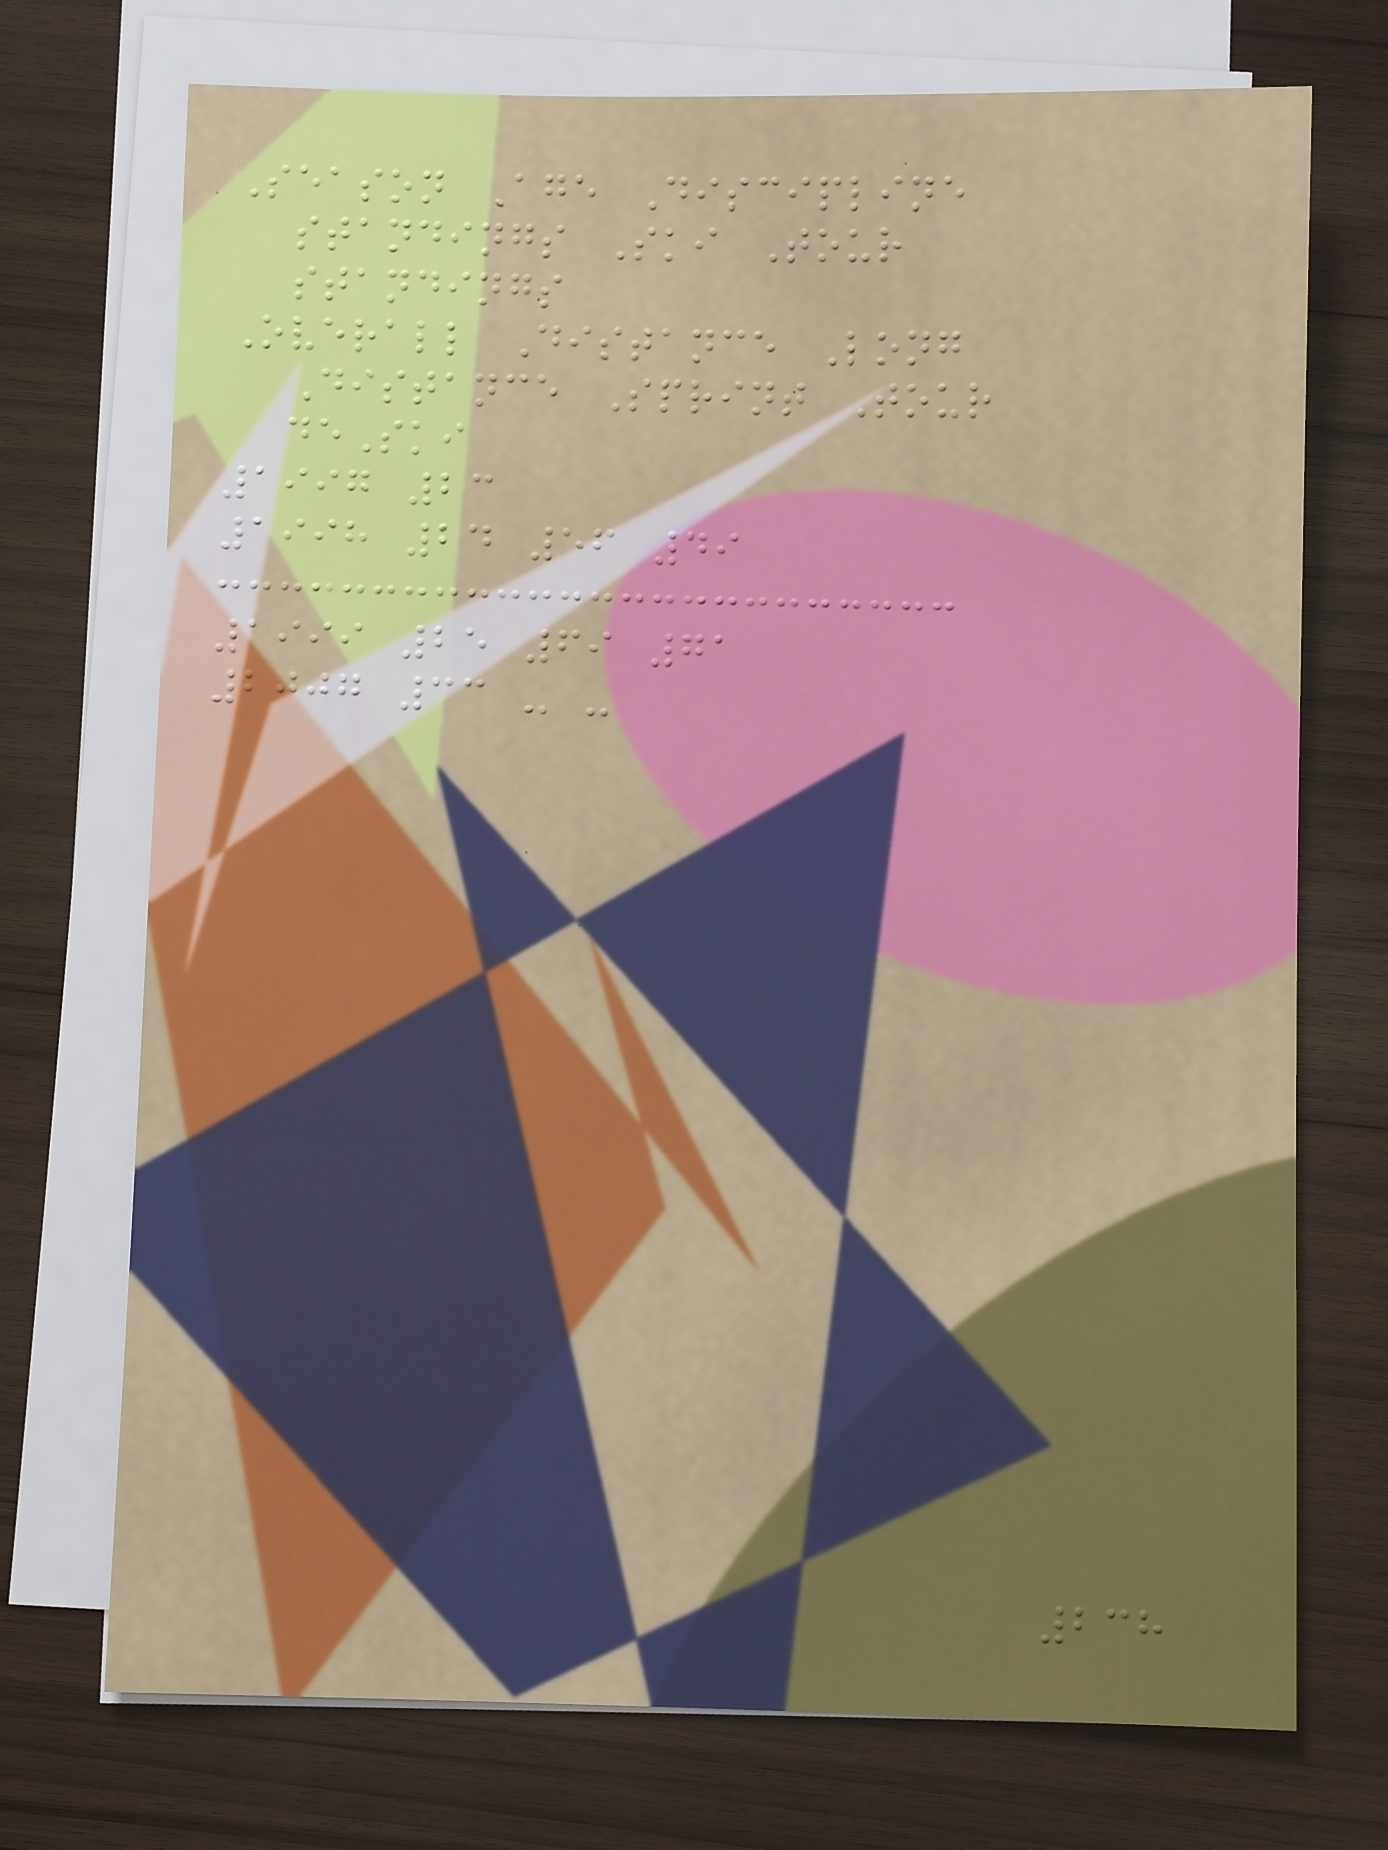Season Age Discipline
standings Ski Tour
standings
Overall Distance Long
Distance Sprint Tour
deSki
1997 23
1998 24 56 49
1999 25 69 71
2007 33 - -
238
